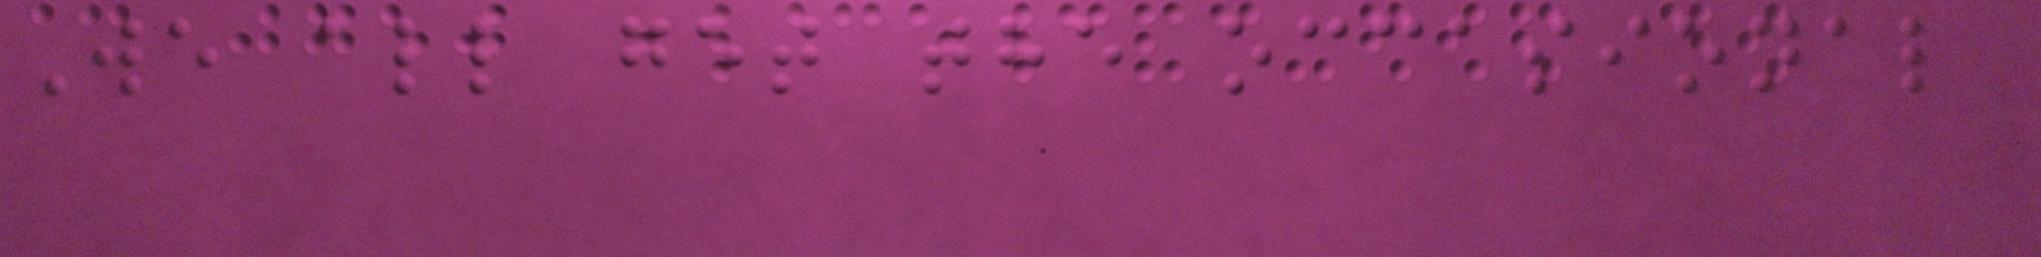We all get the occasional
